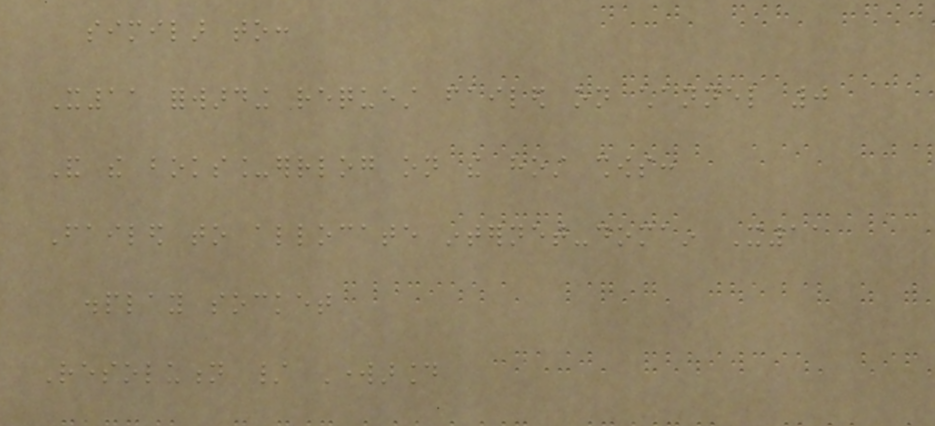similar to:
X11 forwarding request failed on channel 0
And the boks_errlog on the host shows:
Failed to allocate internet-domain X11
display socket
Resolution / Workaround
